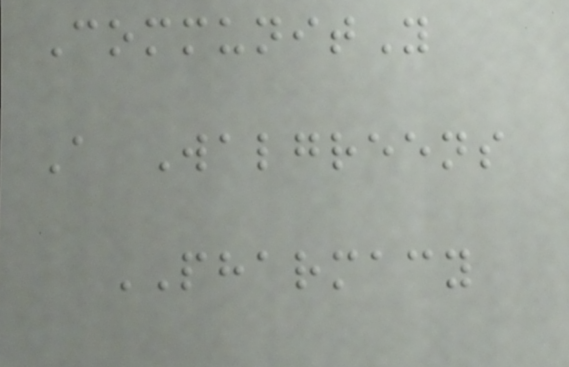CommunitY
A Walgreens
PHARMACY
